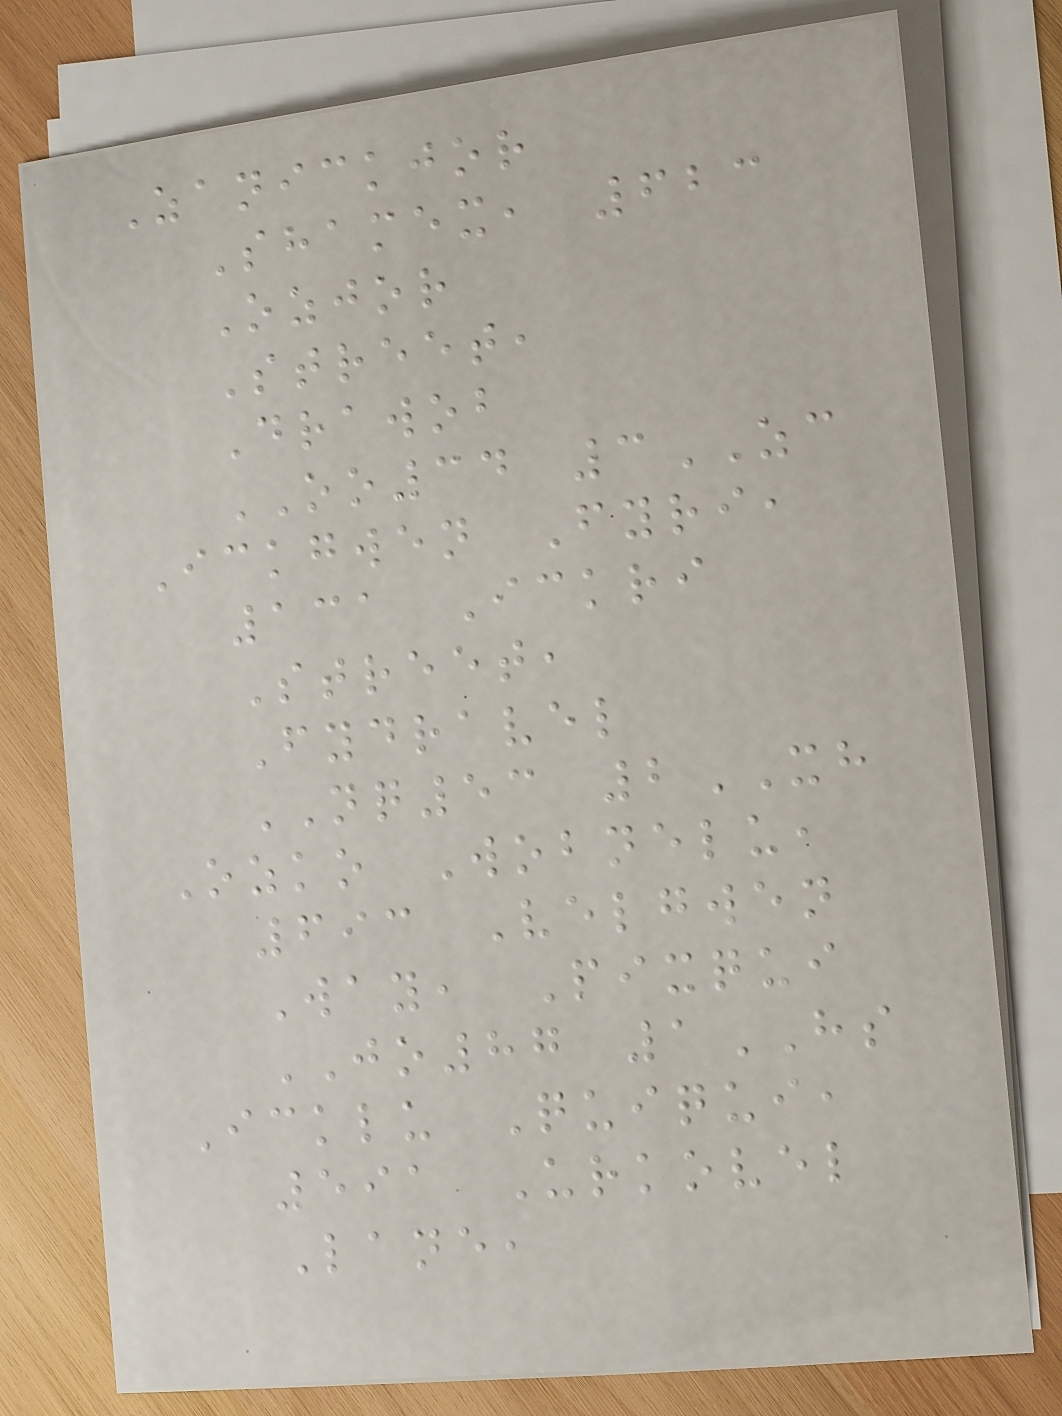Zanickjor
Shamex, 623
Ozjor
Street,
Drawob
OO34 3ZC
Ickgwen Fyri,
131 Ickri
Street,
Fydravel
NQ53 2XH
Ozko Wobnelu,
693 Velgwen
Way, Pixqui
JO87 1HS
Icklu Quiqui,
591 Urkovel
Lane,
